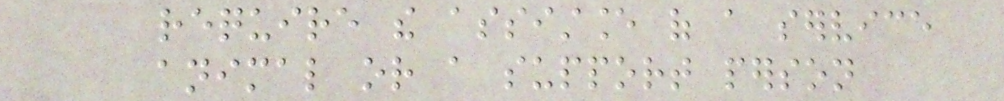require the assistance of a service
animal or a support person
